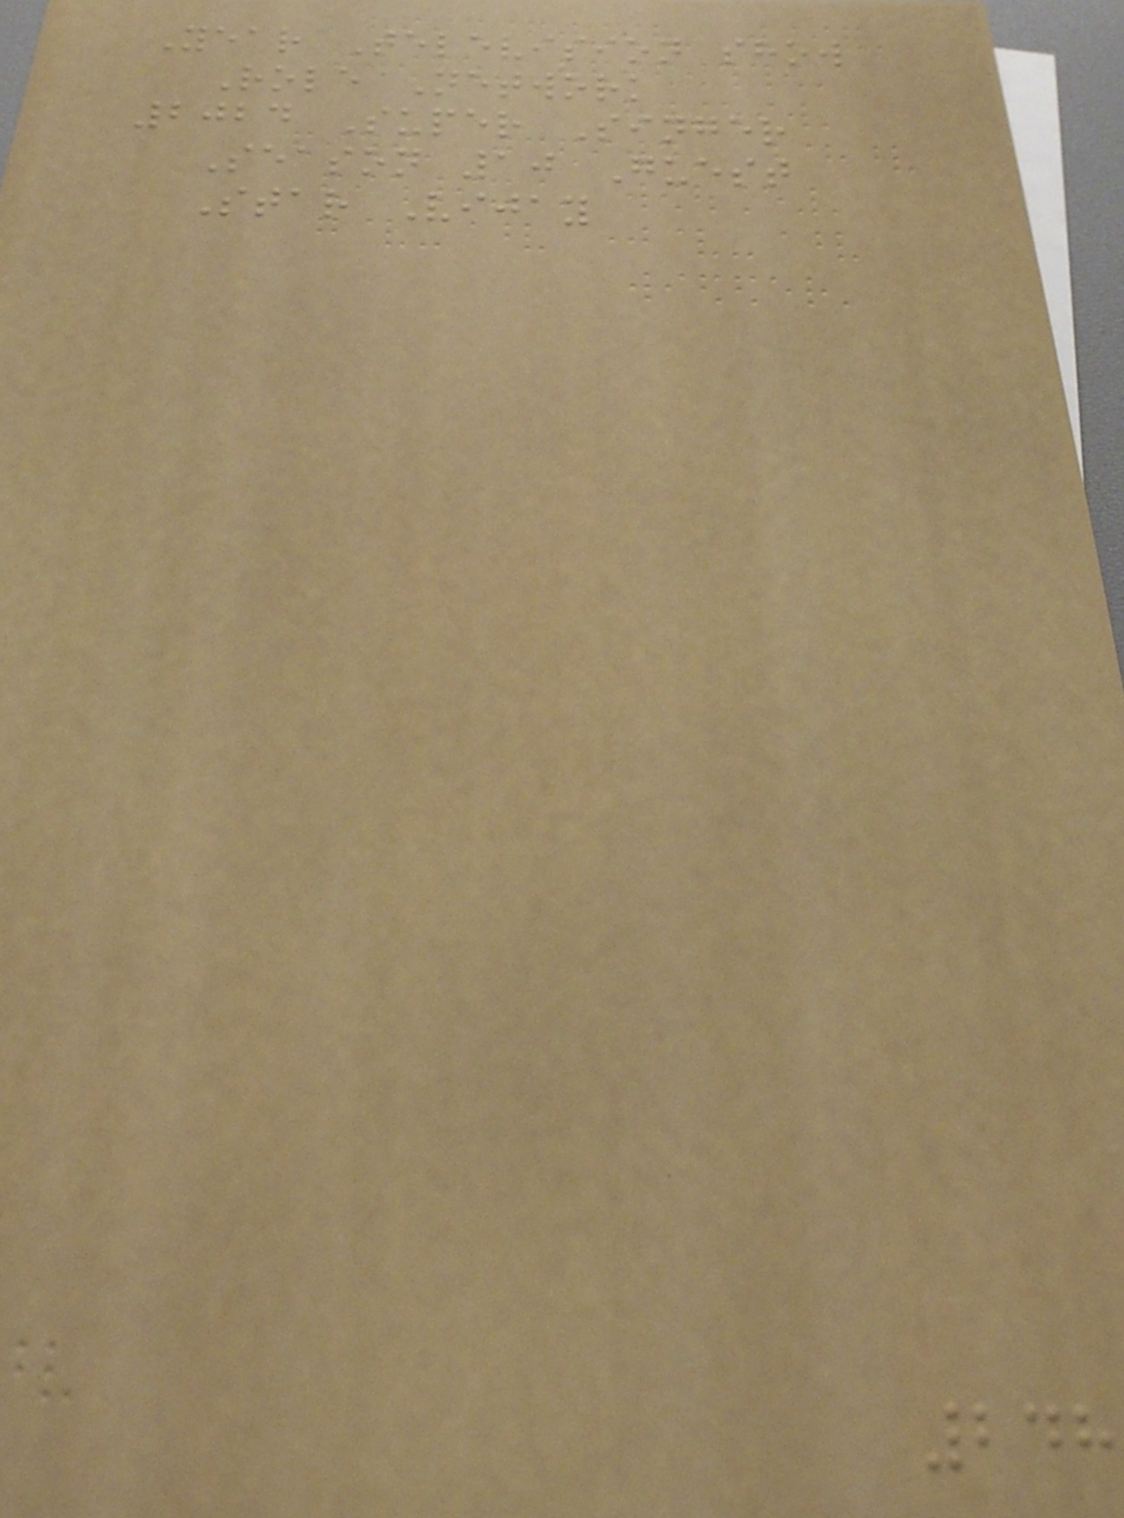Year Television show
Role Network
2024 Super Singer
Season 10 Guest
Star Vijay
248
